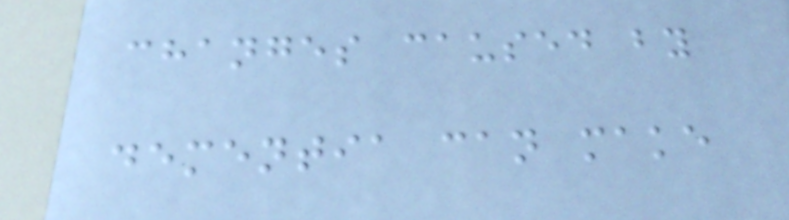changes caused by
dementia can make
